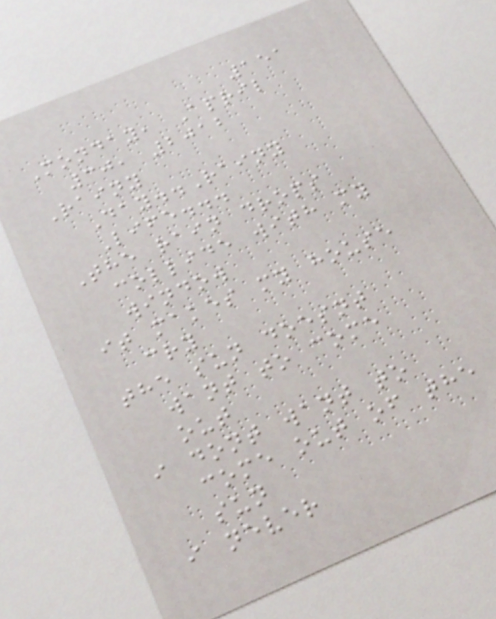151
Monday, April
30, 2012
Rainy
Day..Rainy
Life...
The rain drops
collide with my
window
it makes my house
cry
the sun doesnt
want to come
out
i dont want to
come out of the
sun
i never
